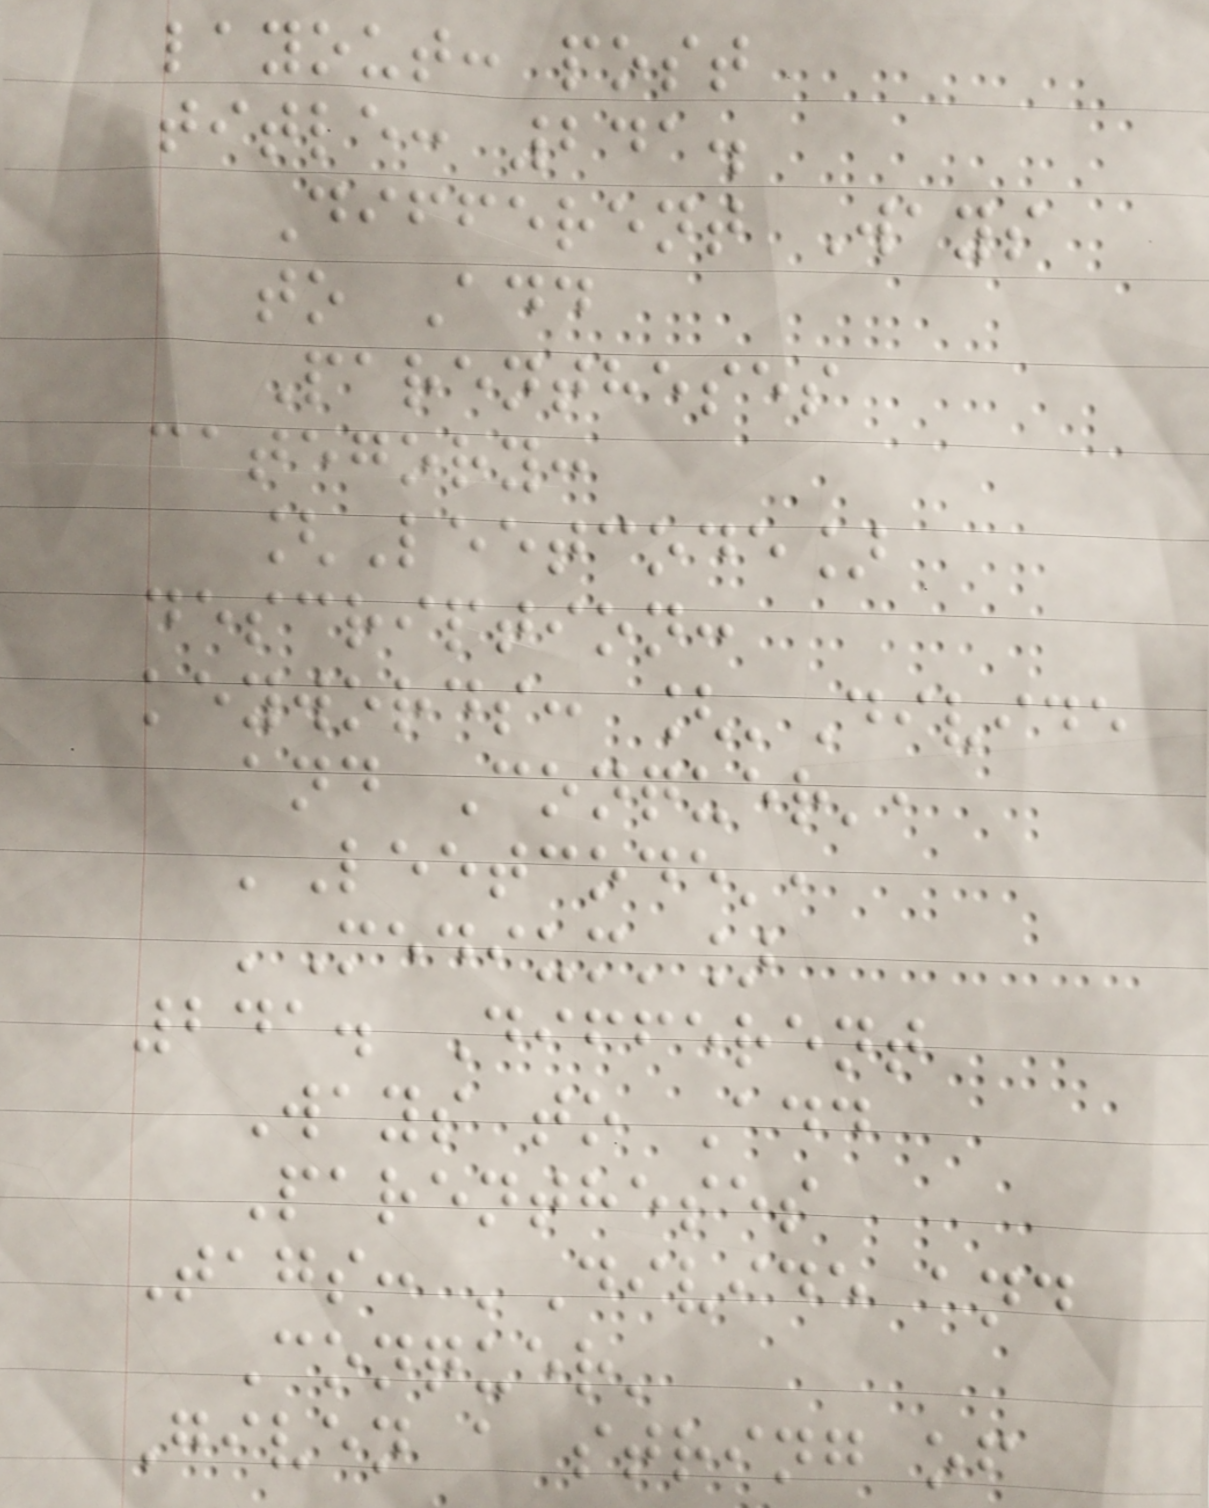layout: post
title: 241.
Different Ways
to Add
Parentheses
category:
[Leetcode]
description:
keywords: ['Divide
and Conquer',
'Leetcode',
'Medium']
241. Different
Ways to Add
Parentheses
Tags: 'Divide and
Conquer'
Given a string of
